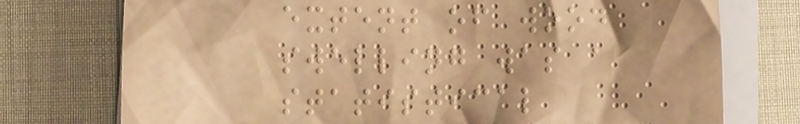extent of wood
swelling was a
statistical
